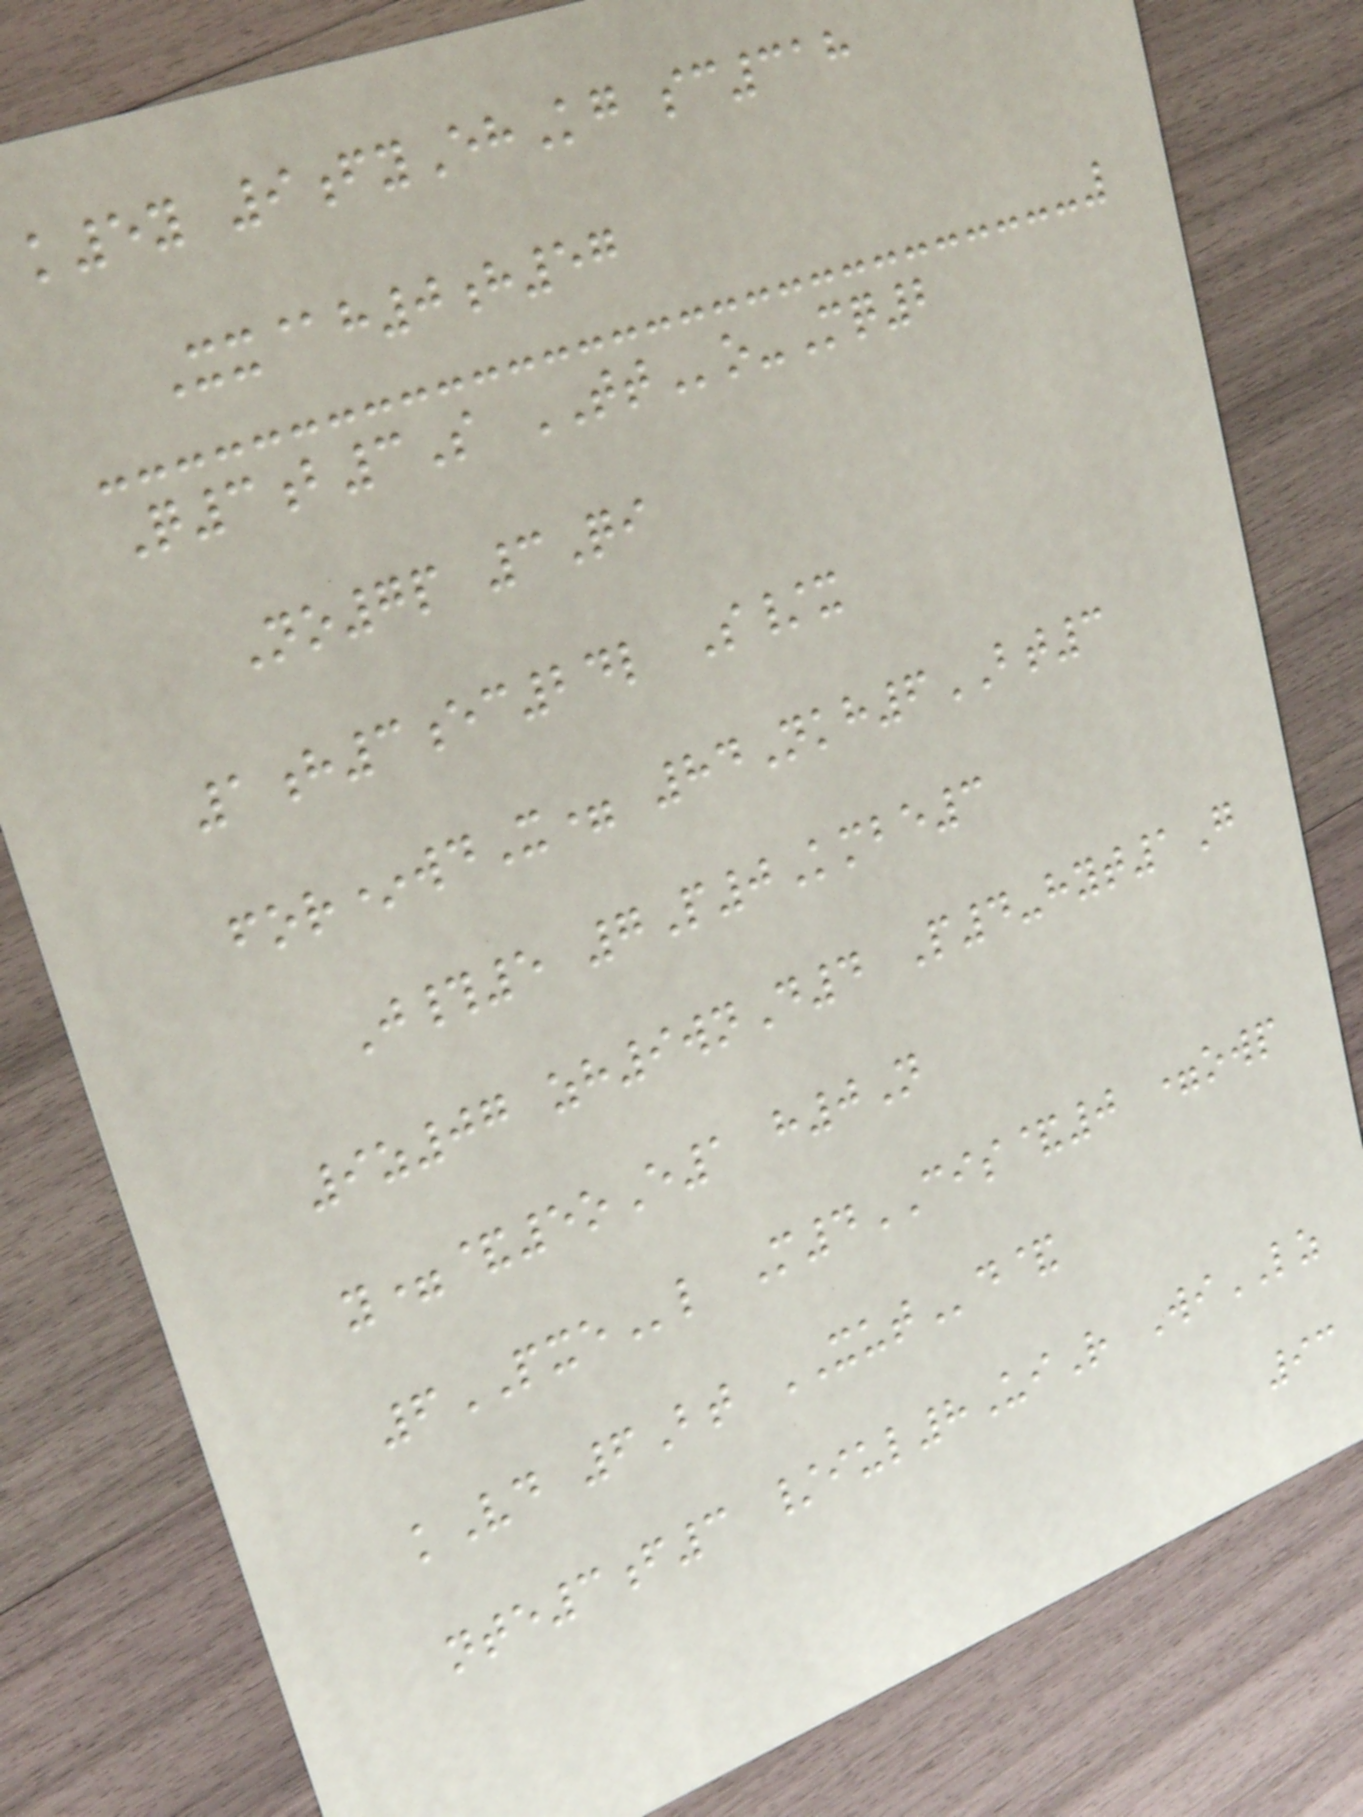k5y 9fyEhKg sc318
Xx@h0h57
Q3b3S TTo-Mq2
No7p 3Qi
1h3ec24l S/x
for*wdX= 84Nkh6BT3
J#5 7P0Kmbe3
9z07 zh9wnD4 P4-hyt1G
y=&5oE1 h0N
6PXEl M4CIS&0 =owp
kVd 6Bt XUTd&
nte3f3 /iul8UiR WiLZ
93
